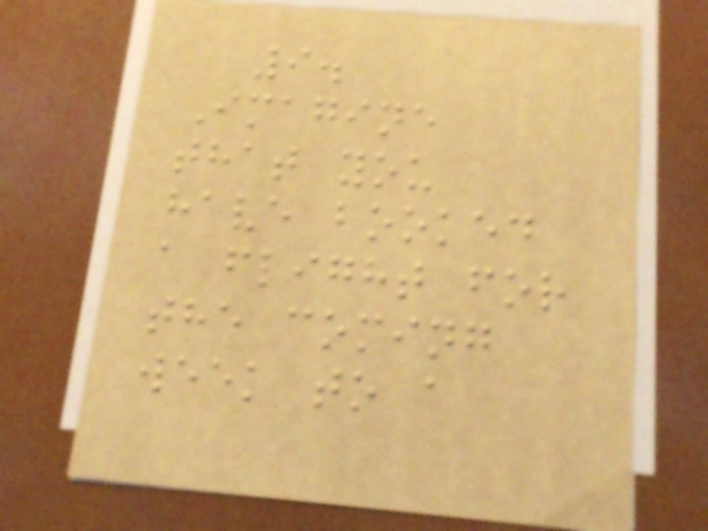9.
Imagine
that you
have booked
a flight for
the coming
week to a
